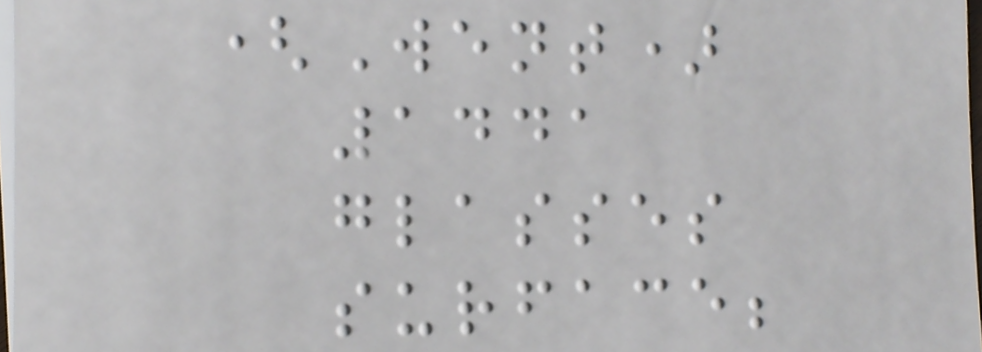(Went)
1441
glasses
surface;
